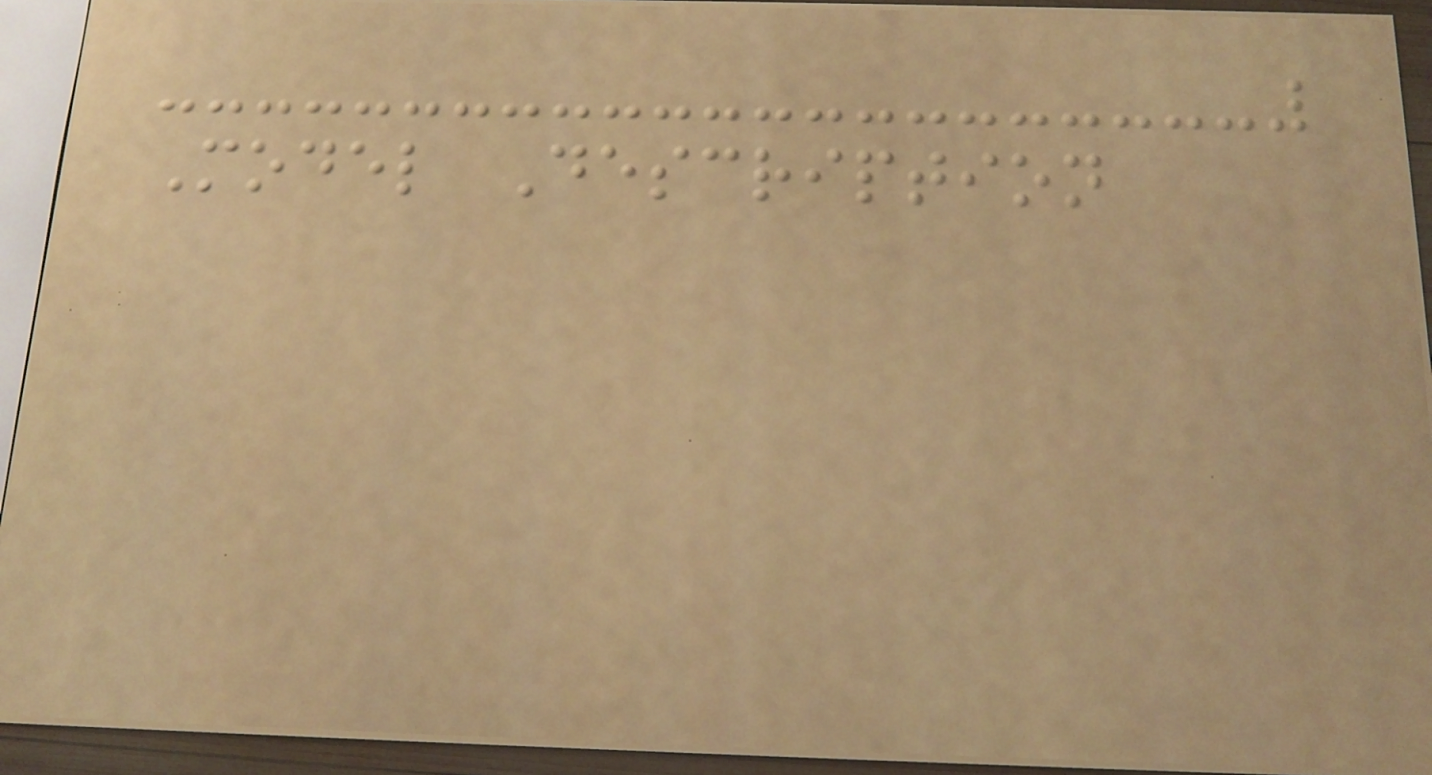Model Description
